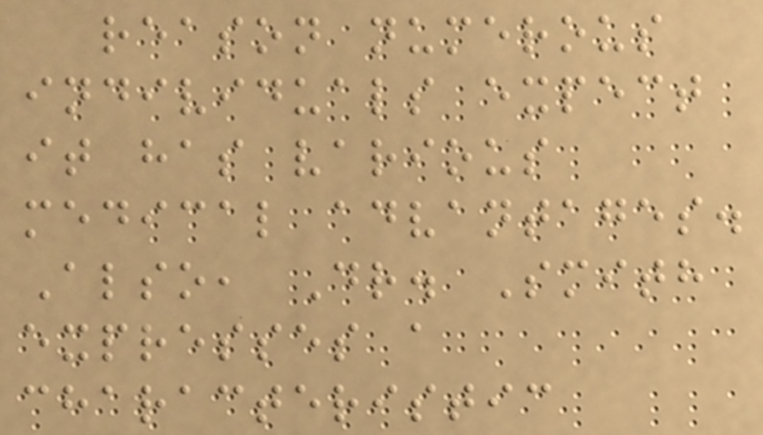reason numerous
individuals expect
it has various
medical advantages.
Also, Dr. Smith
expresses a
characteristic
